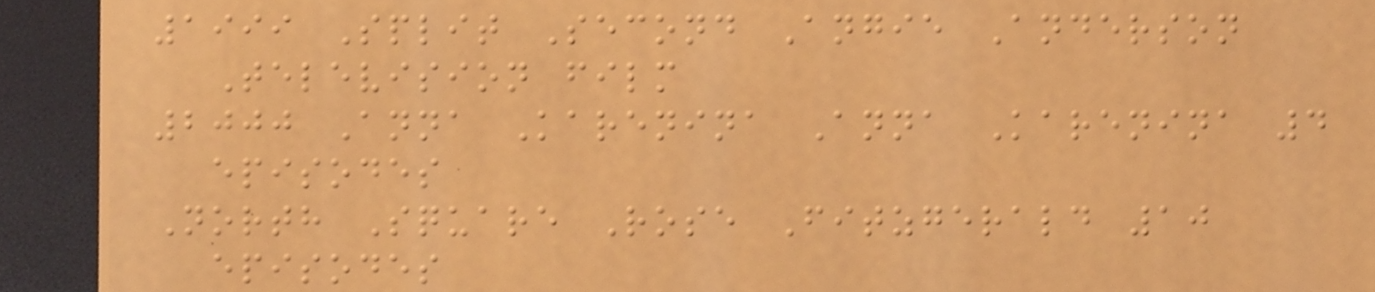1999 Split Second Angie Anderson
Television film
2000 Anna Karenina Anna Karenina 4
episodes
North Square Rose Fitzgerald 10
episodes
